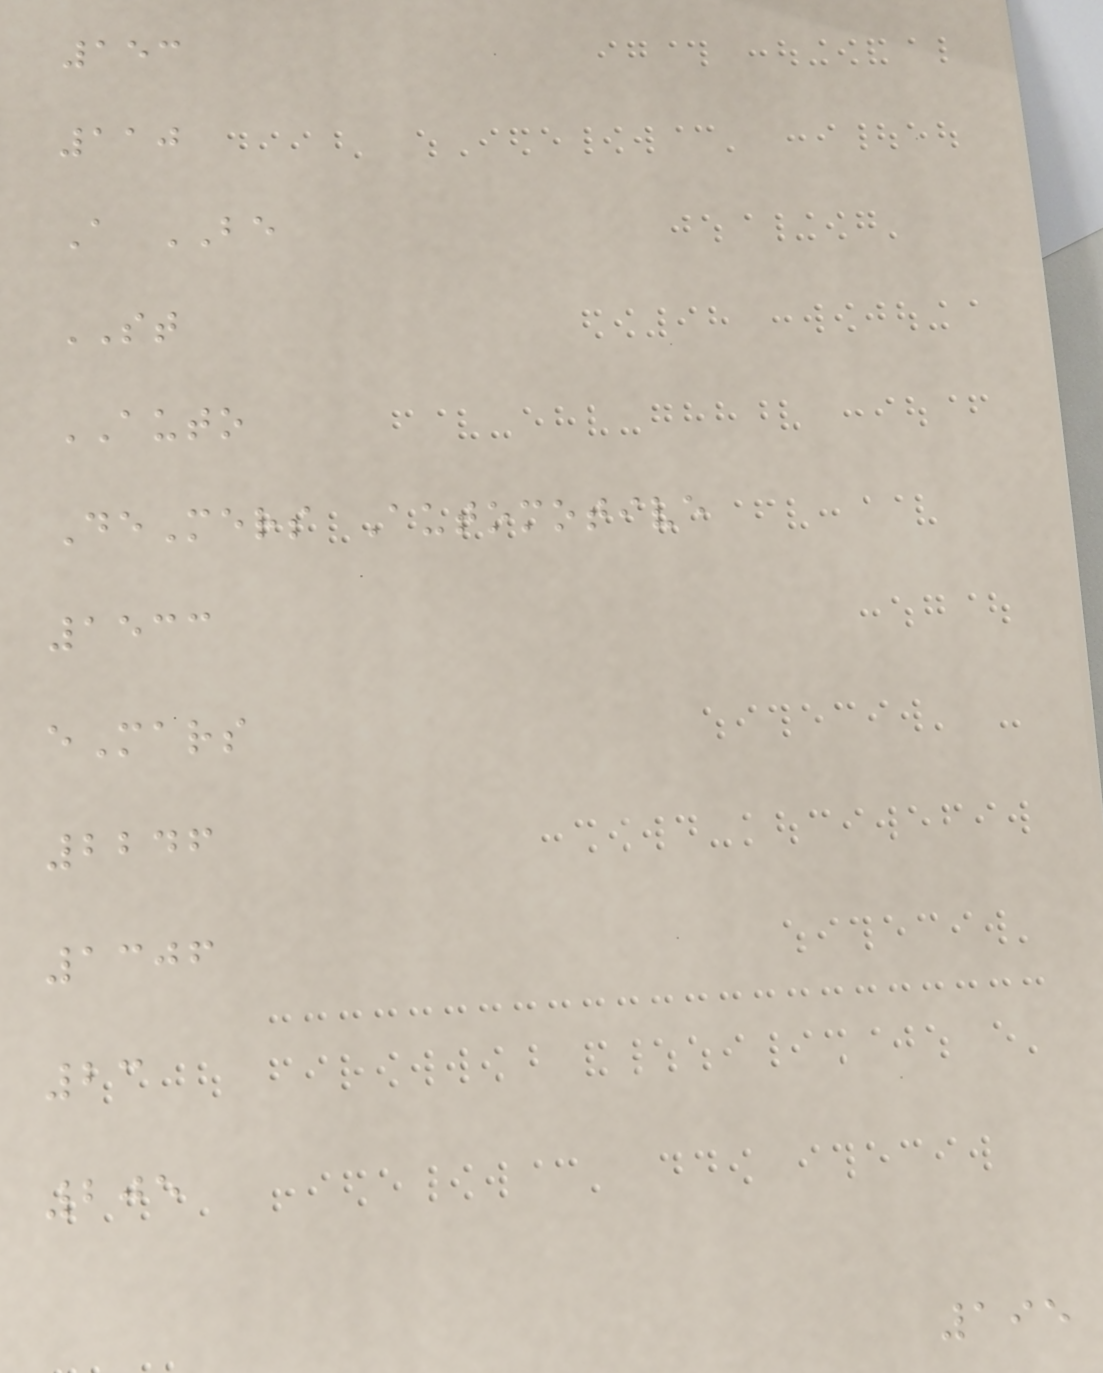153
110
A BE
ST
AUTO
DeMers Automotive
1533
eMars
2246
1306
23
205
195
